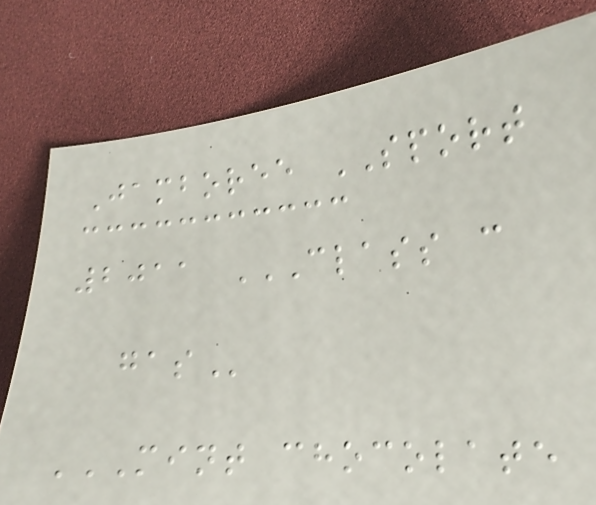Jamboree SPORT
2011 CLASS C
GAS
MINT CHOCOLATE
